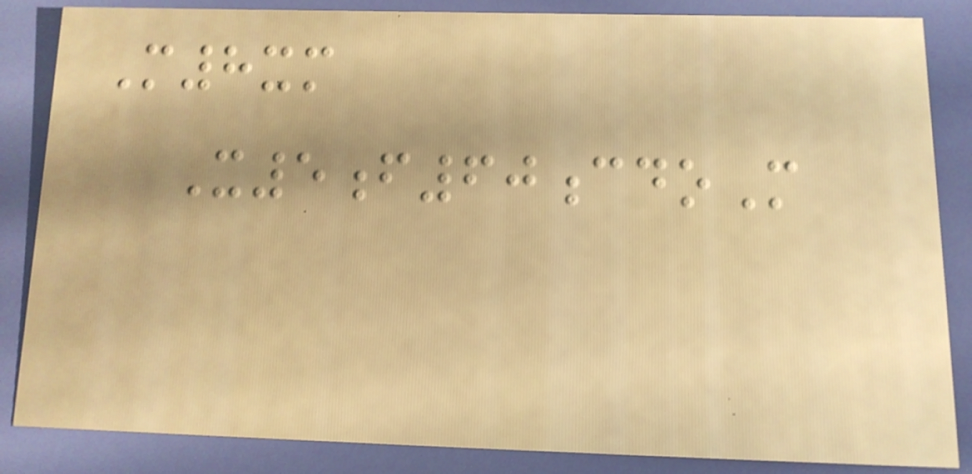M8xm
X5f60cdoM
